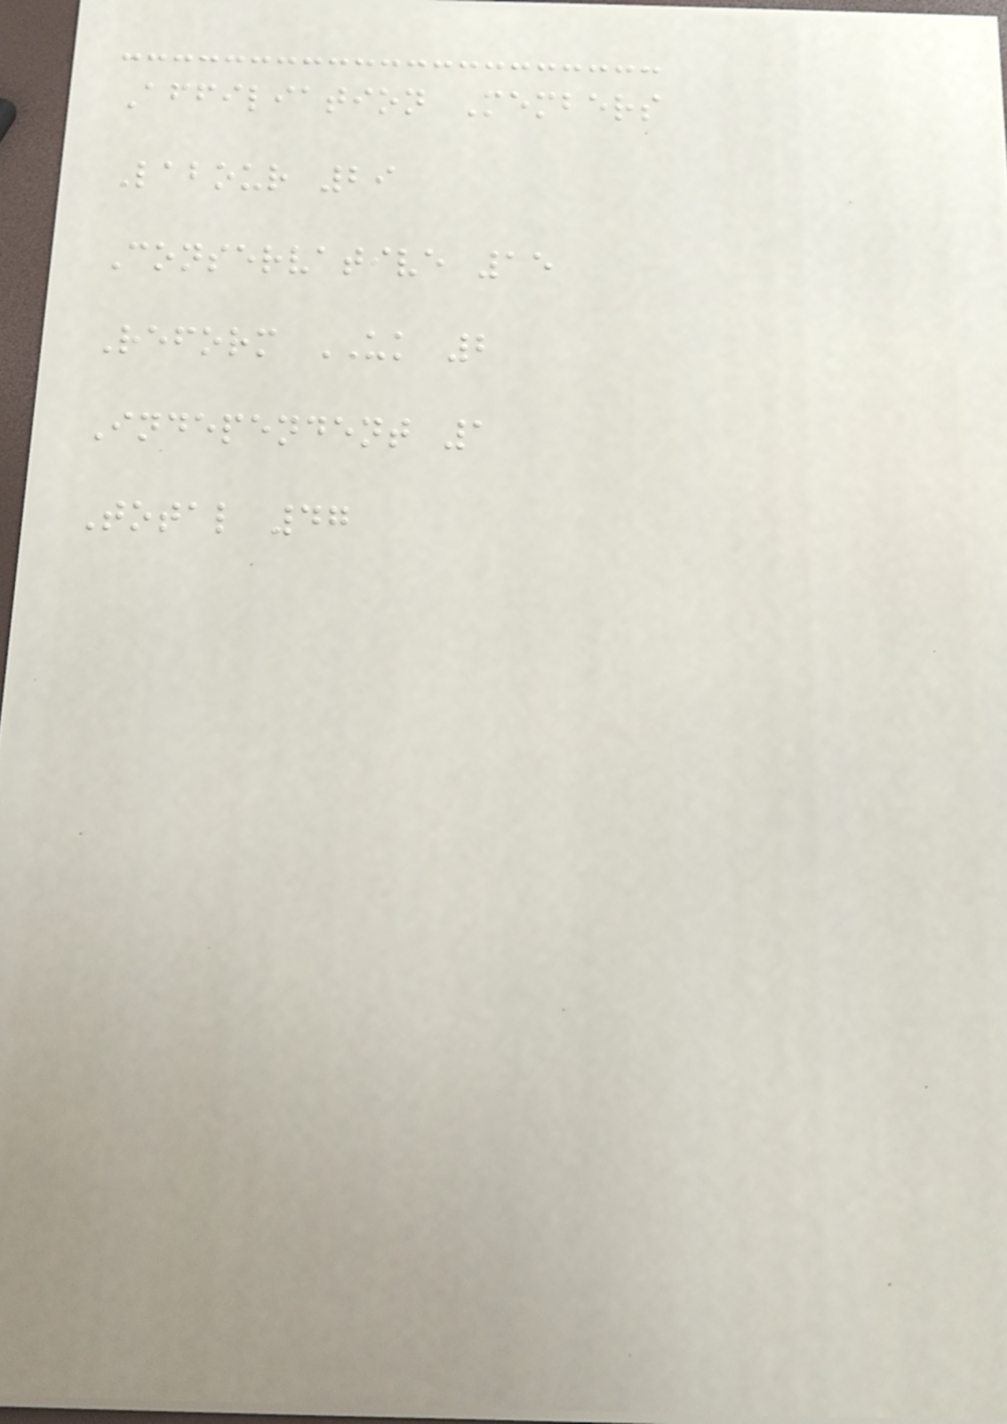Affiliation Members
Labour 29
Conservative 15
Reform UK 2
Independent 1
Total 47
